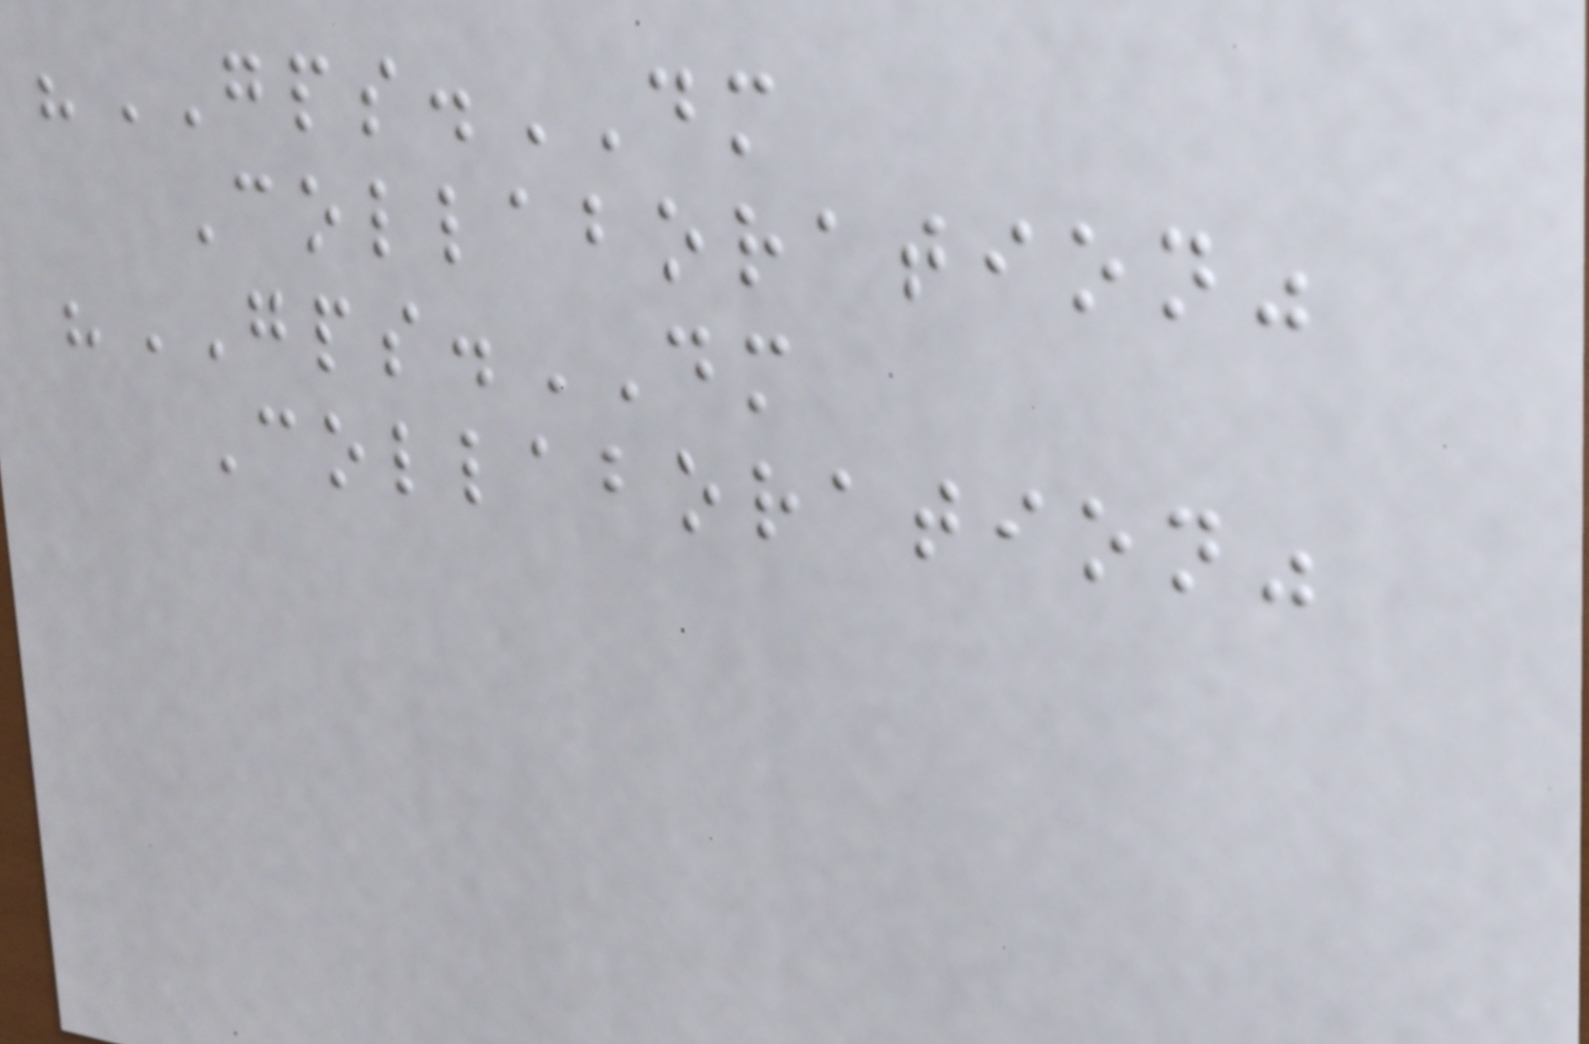"GPS.DM
Collaboration"
"GPS.DM
Collaboration"
